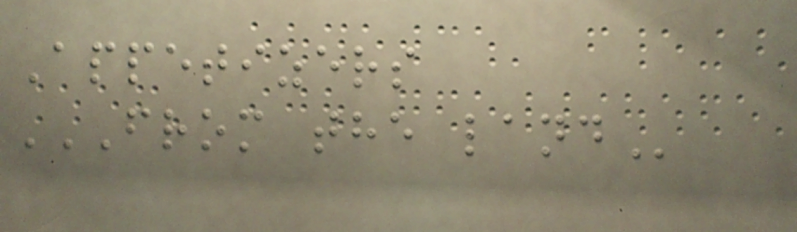Appetizers
FROM THE LAND
